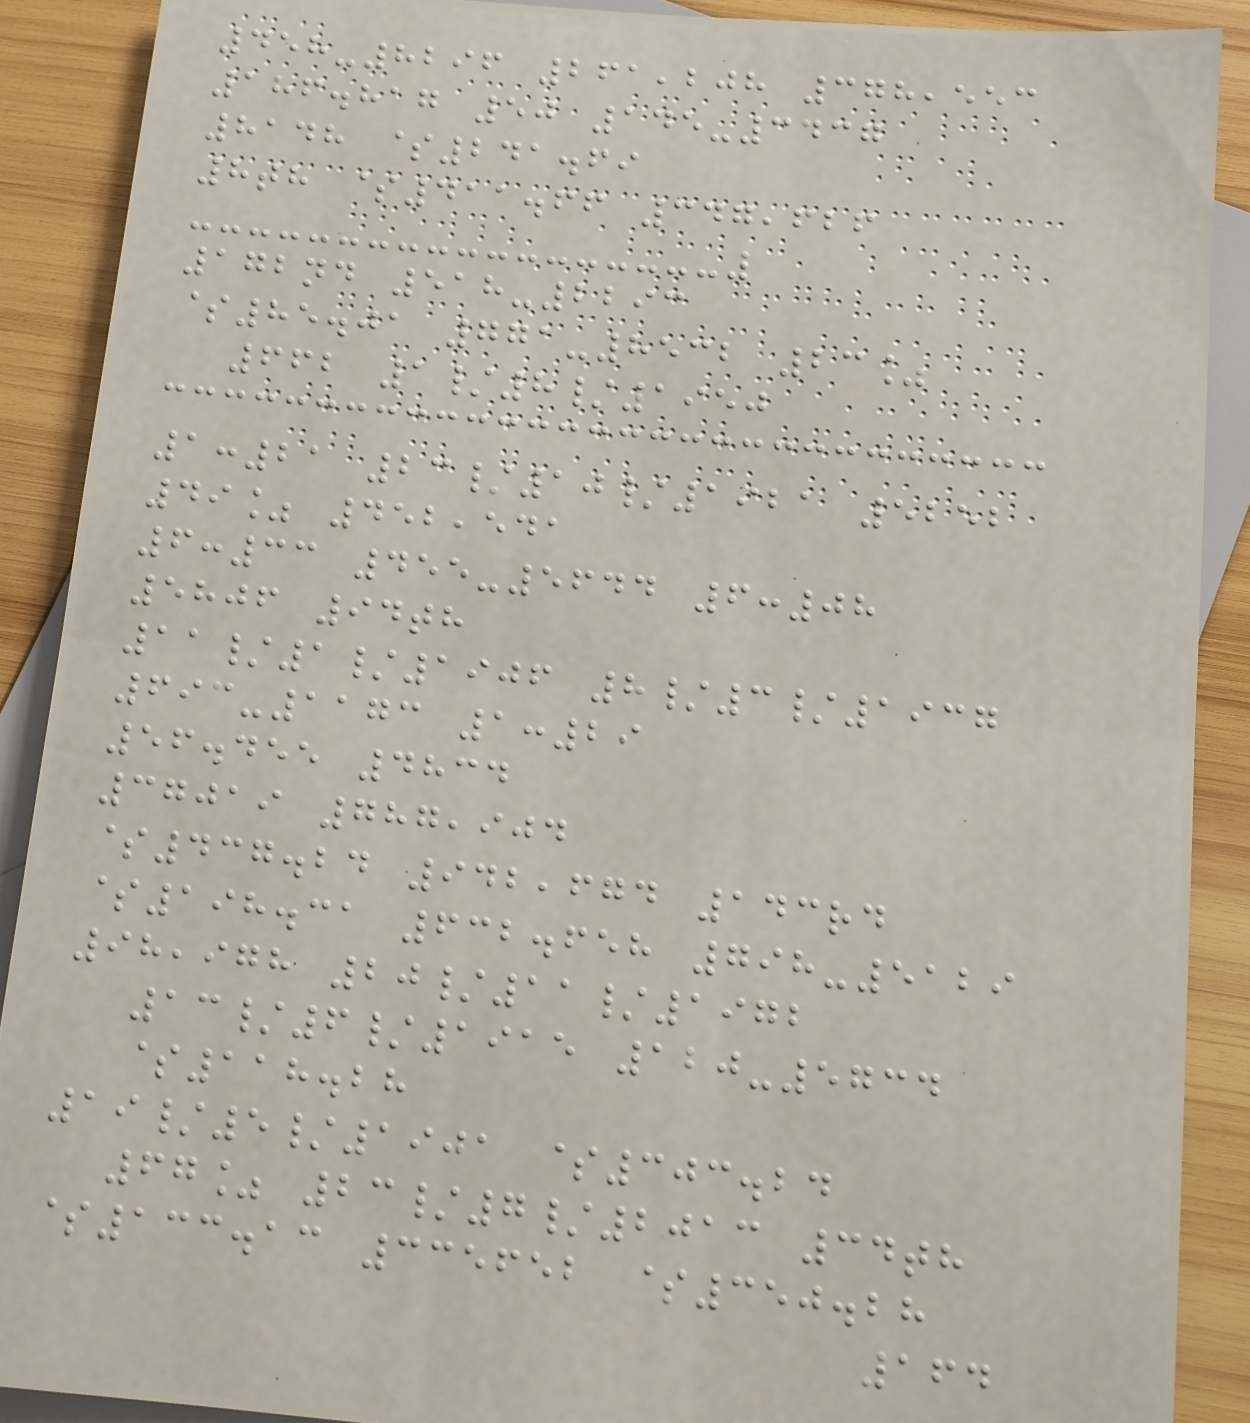458-8296 261,208 378,553
186.817 50 145-3437
8148 $241.69
8th $411.66 347,626
172nd 518-2293
$85.01 771-8532 23%
662 1/8/1950
1:21 23/10/1921 5252
49% 452,541
6:33 455-5644 6:08
5806 94th
11/1/1906 8/3/1937
693-1173 1:29
56.455 4834
37019 787,904
$437.24 942,674 143rd
$198.31 632.658 798-5129
98,978 20/11/1972
13/6/1915 120-5734
$118.28
19/5/1901 $303.24
67% 23/7/2013 34th
$133.13 335652 $350.28
164
